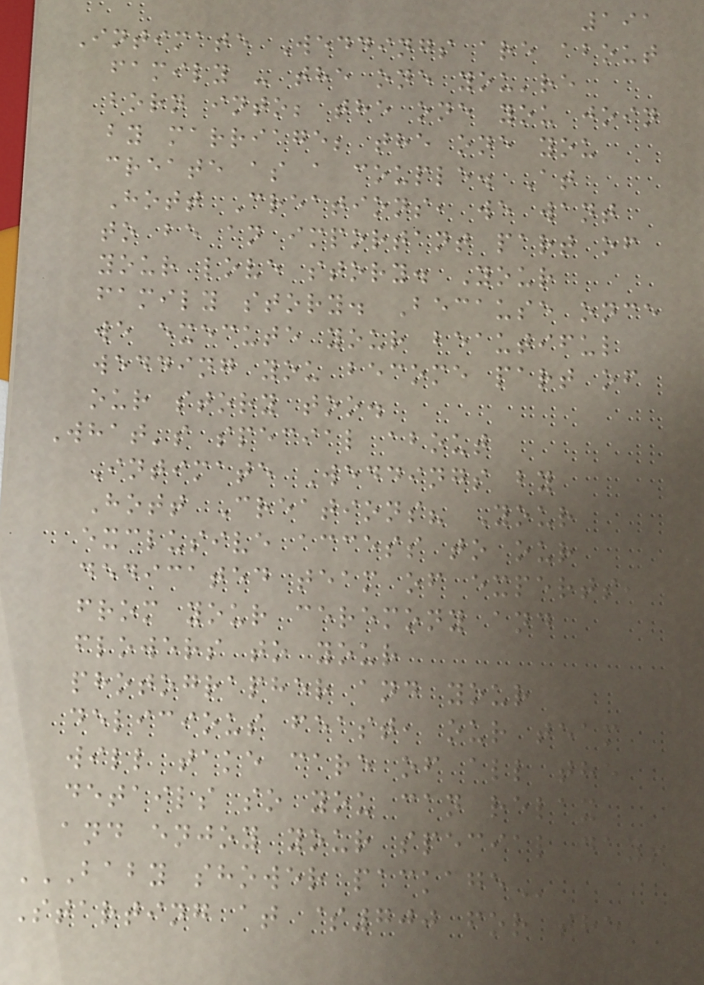191
Intimate Weddings are about
family - the one you're
born into; the one you join
by marriage; the one you
create as a couple. At
Hott Creations, we want
to be an important part of
your love story. Your
family story. Because once
we execute your beautiful
wedding you become part of
our story too.
What's special about
Intimate Weddings by
Hott Creations? Your
exclusive access to our
dedicated team of experts,
from your ceremony and
flowers to your
photographer and your
delicious feast, our team
will take care of all the
details so you can relax
and enjoy your special day!
BABY SHOWER PACKAGE
Starting at $700 for the
